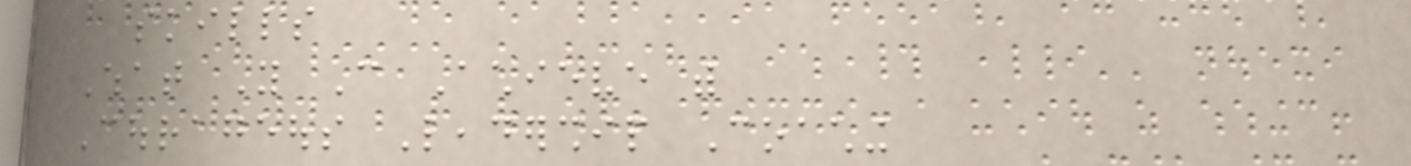skills
What You Can Achieve with
Courageous Leadership Coaching
